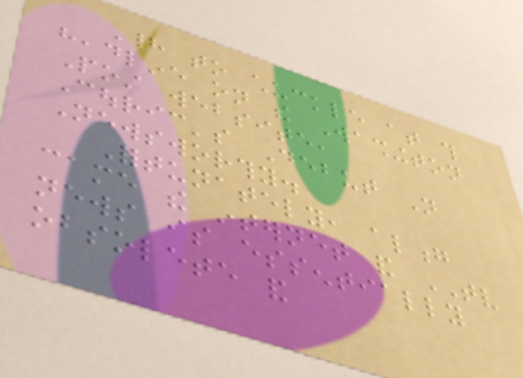Had to chuckle at this
headline on the Washington
Post website,
Couric's Debut Not
Newsworthy.
Fortunately, along
came the internet and TV
news is essentially
obsolete and
